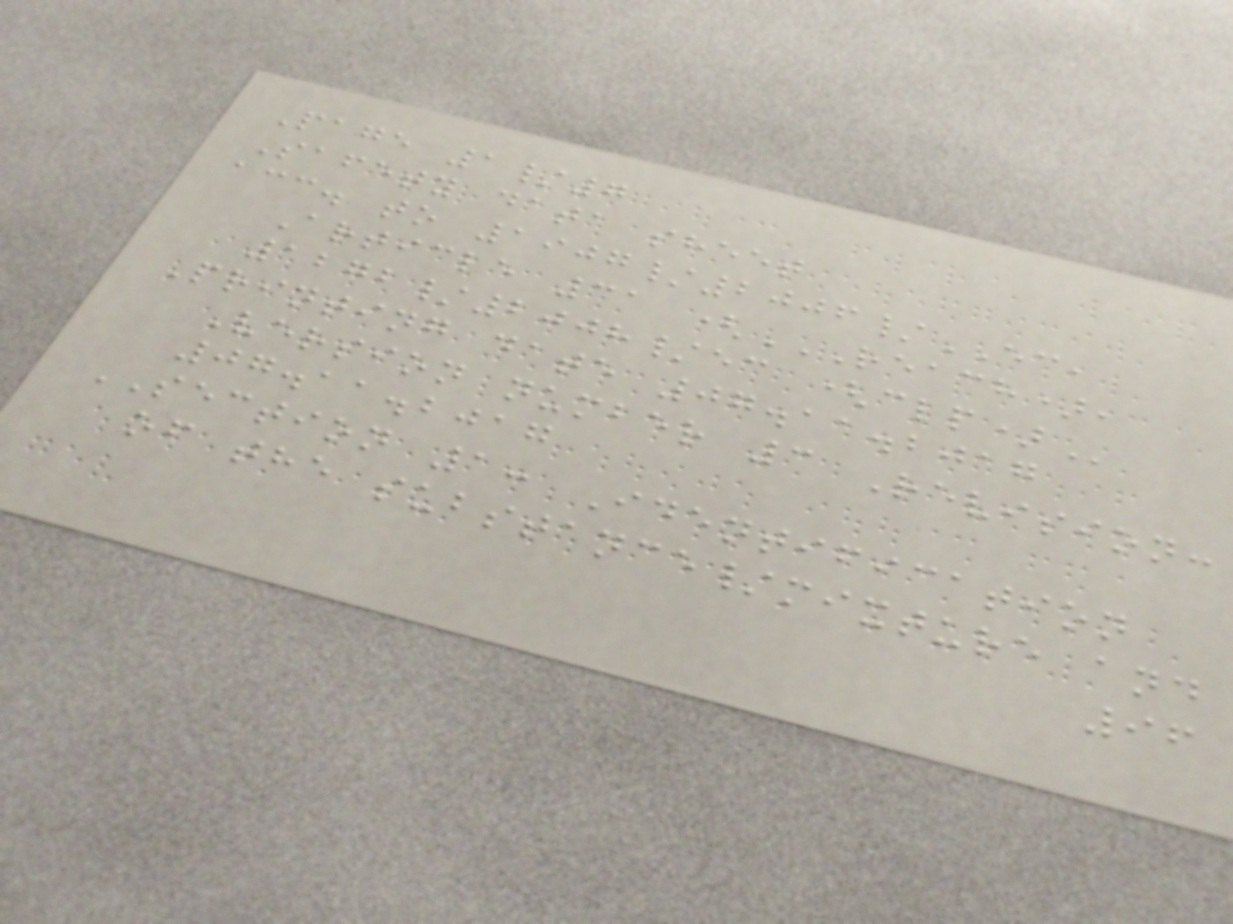Page 1/7
Safety data sheet
acc. to 1907/2006/EC,
Article 31 (REACH),
1272/2008/EC (CLP)
Printing date 07.11.2017
Version number 3 Revision:
07.11.2017
SECTION 1: Identification
of the substance/mixture and
96
